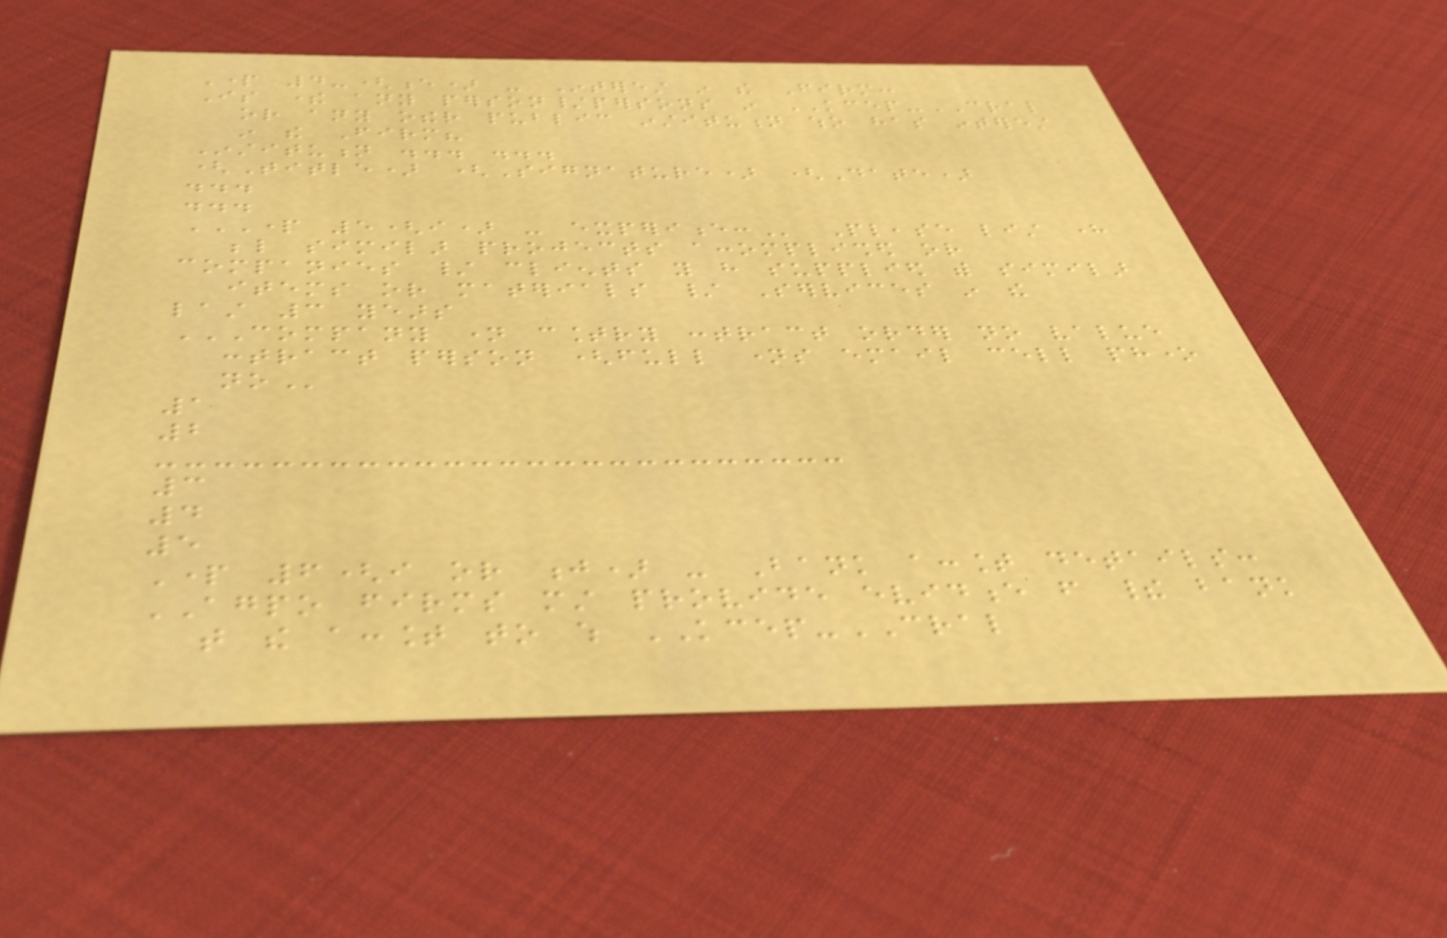Part 4-(e) - Interest in the Firm:
Is there any person/persons in KCEP-CRAL
or any other public institution who has interest
in the Firm?
Institution ... ...
(Title) (Signature) (Date)
...
...
PART 5(I) - EXPERIENCE: Please list here
below similar projects accomplished or
companies / clients you have supplied with similar
items or materials / Services in the
last 3 years
COMPANY NAME COUNTRY CONTRACT ORDER NO VALUE
CONTRACT PERSON (FULL NAMES EMAIL CELL PHONE
NO
1
2
3
4
5
Part 6(i or j) - Bank account details:
AGPO firms must provide evidence from their bank
that the account to which KCEP-CRAL
